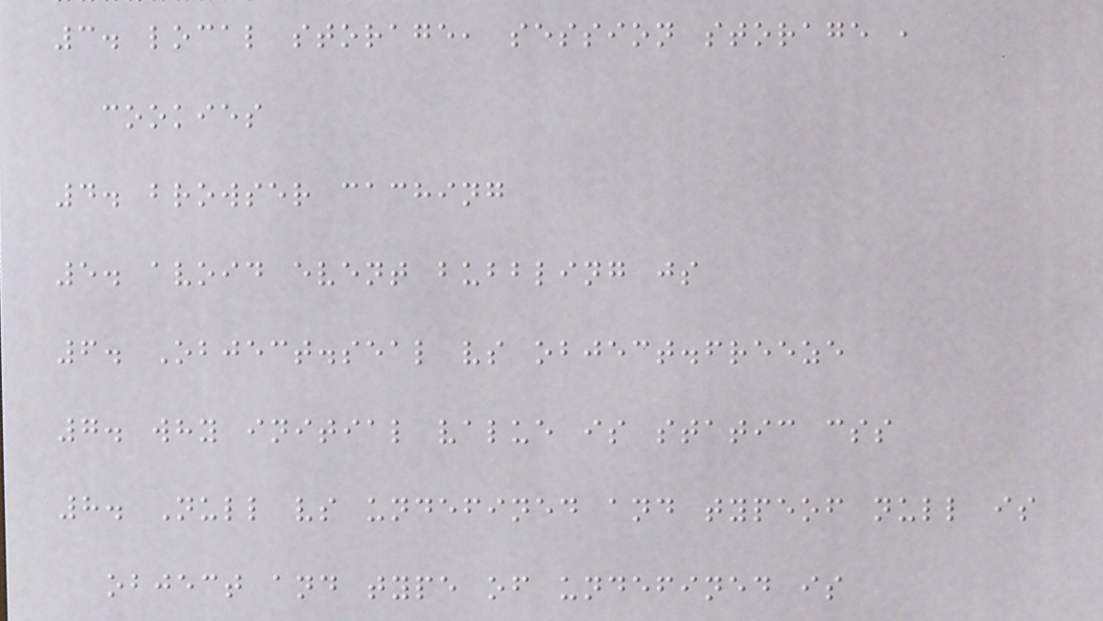3. local storage, session storage ,
cookies
4. browser caching
5. avoid event bubbling js
6. Object.seal vs object.freeze
7. why initial value is static css
8. Null vs undefined and typeof null is
object and type of undefined is
